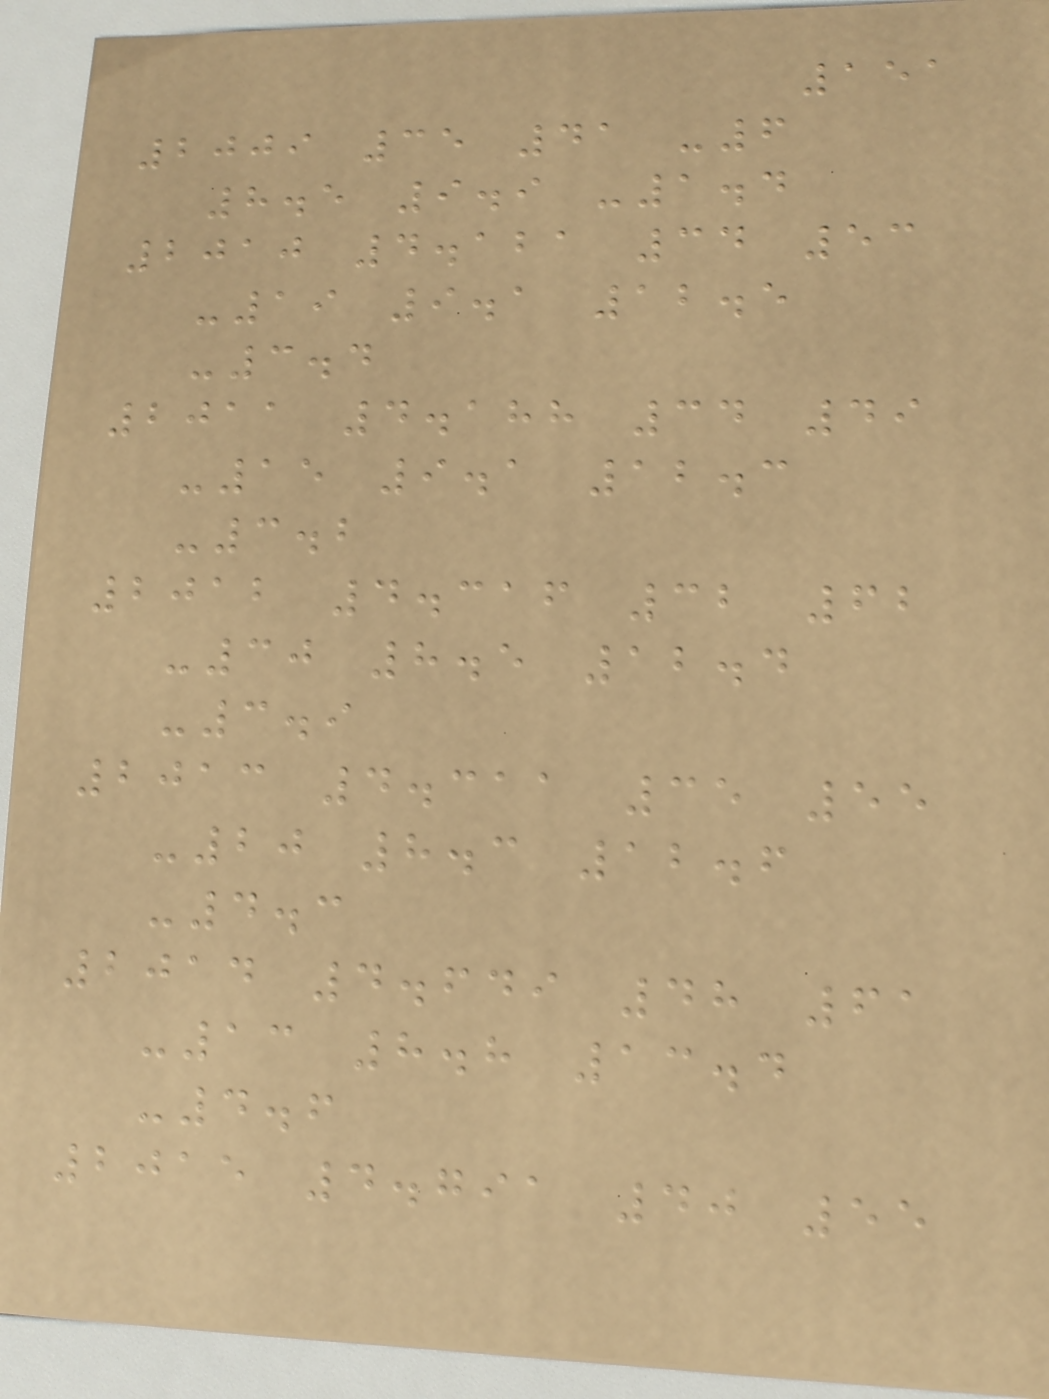151
2009 35 41 -6
8.5 9.9 -1.4
2010 4.121 34 53
-19 9.1 12.5
-3.4
2011 4.188 34 49
-15 9.1 12.3
-3.2
2012 4.316 32 62
-30 8.5 12.4
-3.9
2013 4.311 35 55
-20 8.3 12.6
-4.3
2014 4.649 48 61
-13 8.8 13.4
-4.6
2015 4.791 40 55
